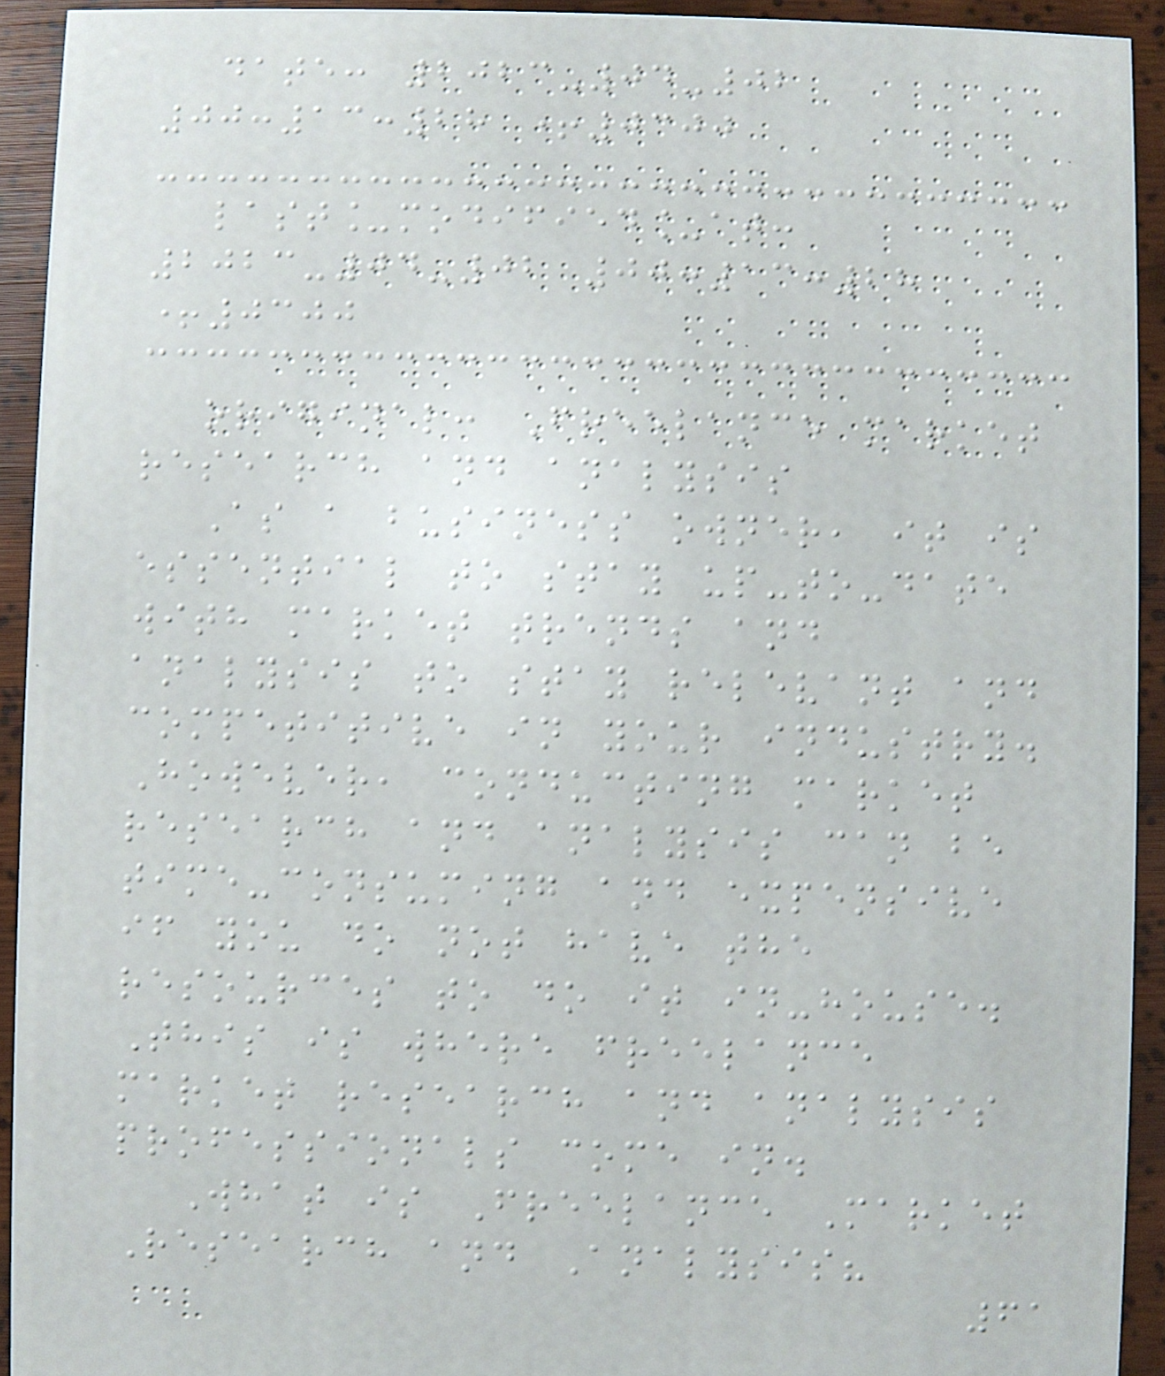date: 2023-04-02
00:13:28 +0300
last_modified_at:
2023-04-02 00:13:28
+0300
original: Freelance market
research and analysis
As a business owner, it is
essential to stay up-to-date
with market trends and
analysis to stay relevant and
competitive in your industry.
However, conducting market
research and analysis can be
time-consuming and expensive
if you do not have the
resources to do it in-house.
This is where freelance
market research and analysis
professionals come in.
What is Freelance Market
Research and Analysis?
61
